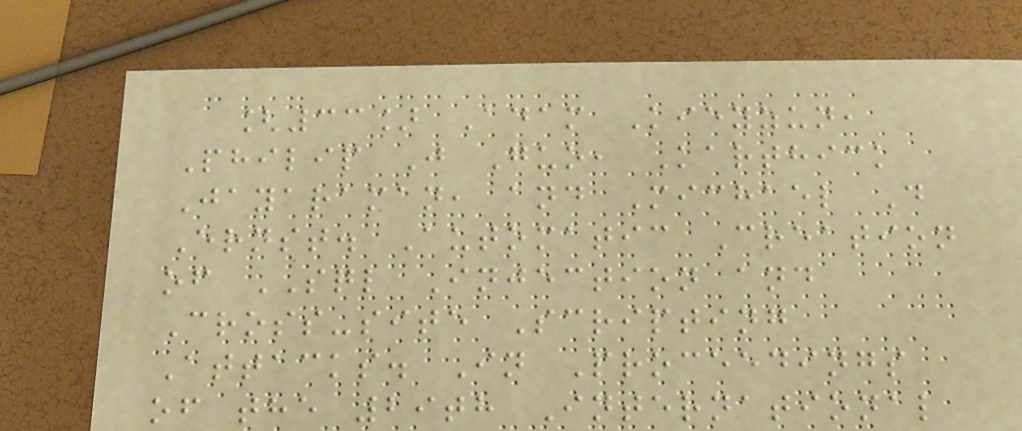[33] Adam Kieyzun,
Philip J Guo, Karthick
Jayaraman, and Michael D
Ernst. Automatic Creation
of SQL Injection and
Cross-site Scripting
Attacks. In Proceedings
of the 29th International
